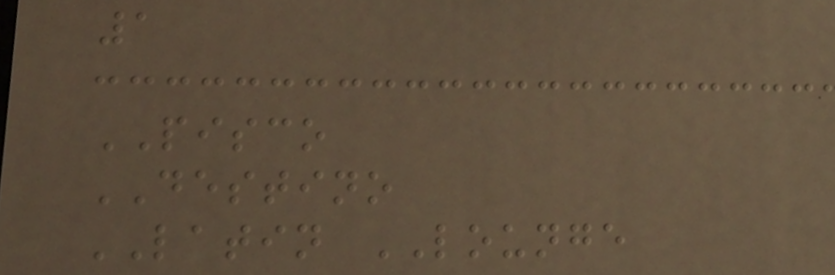1
PISCO
DESTINO
LATIN LOUNGE
